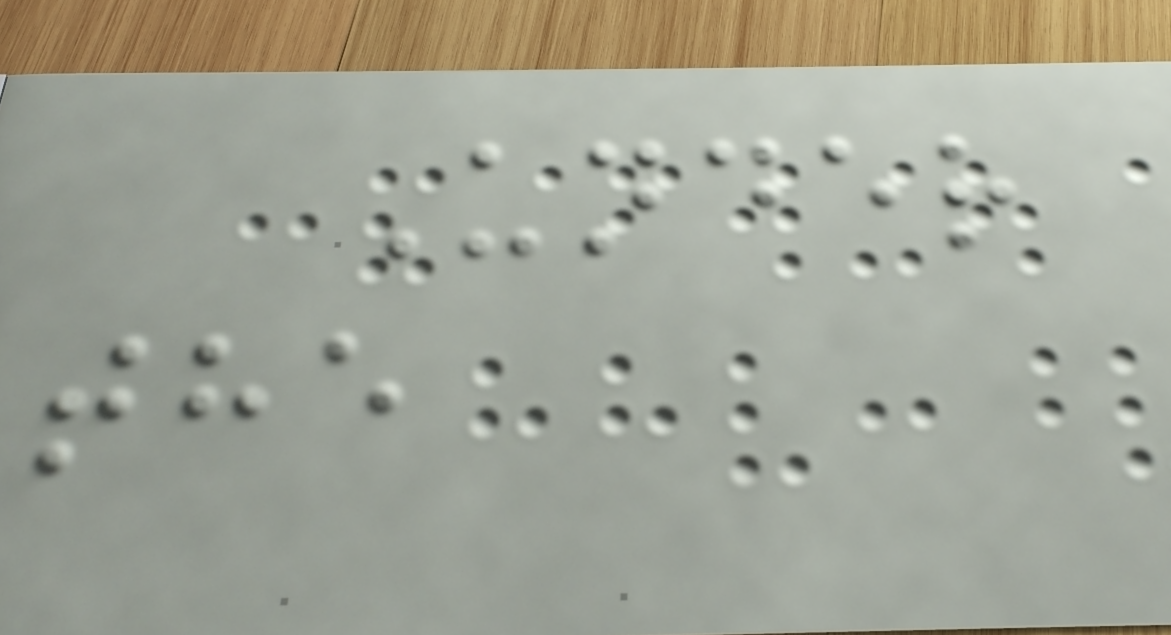Under
the
